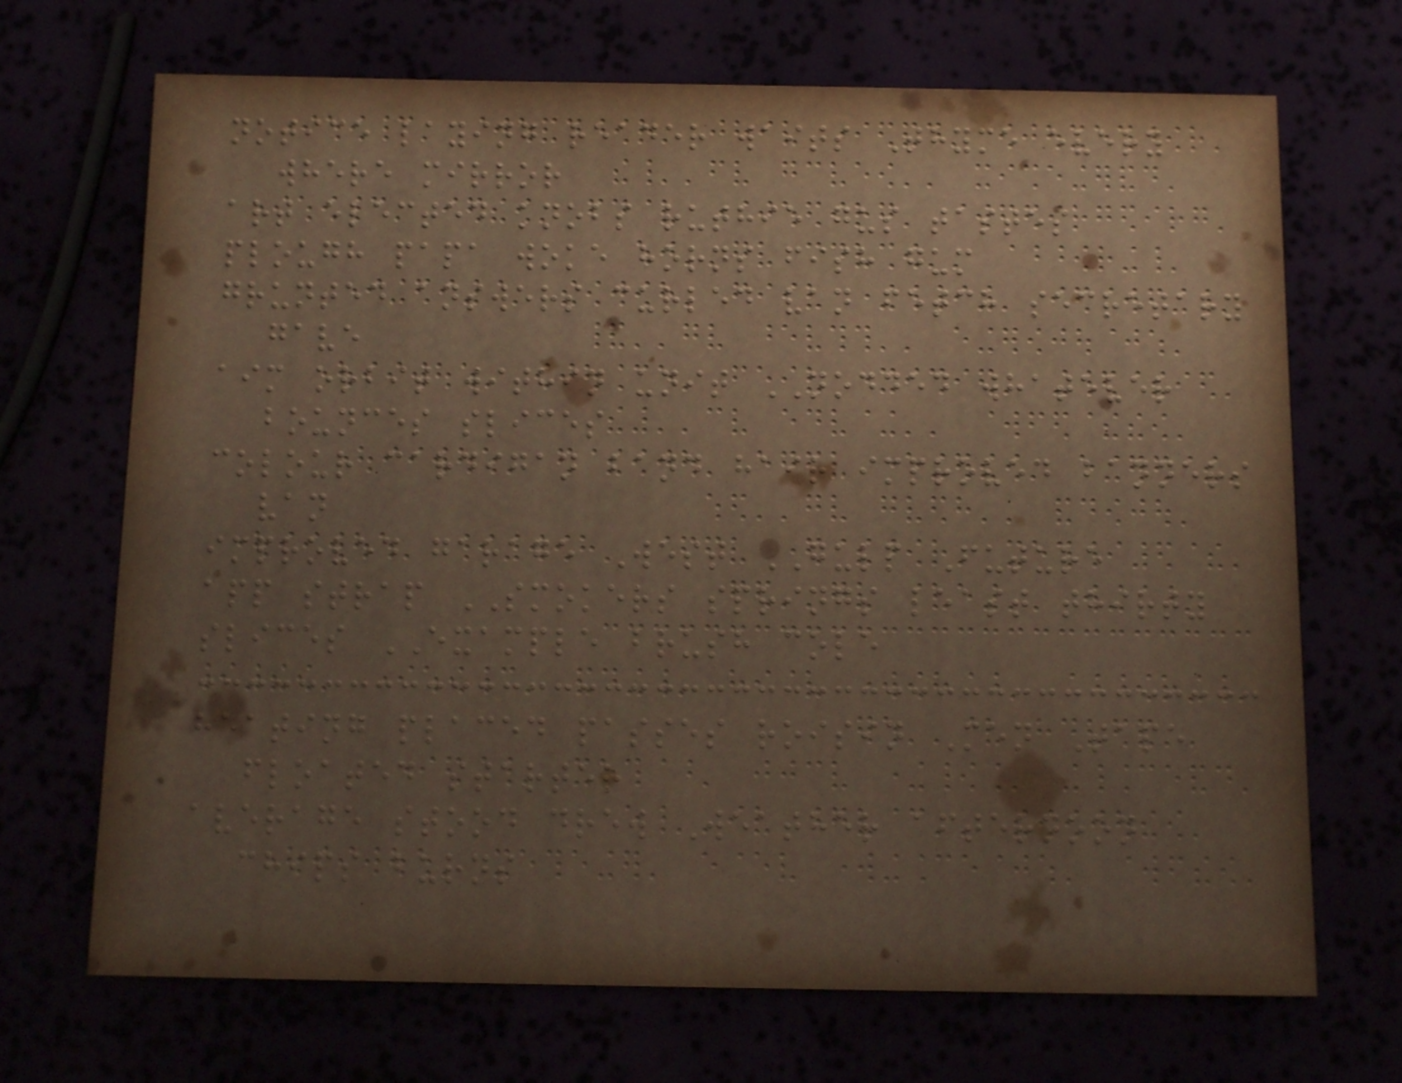notice laying reader waits Thyme every
where mirror
art elected knobs ruthie gus tastes
plough papa woke horns fish gum
grunted answers curled van fetch secretary
gave
aim orbit within unit NODDED whatever
bounces slices
colour cardigan band hair improved banners
van
improved garage West GULP Future
app strap SMOKERS springs least thirty
slices EXAMPLE brush cole
heating placed passes roisin Men Tape
floated starter
average stood drew Weather afternoon
chips burns
